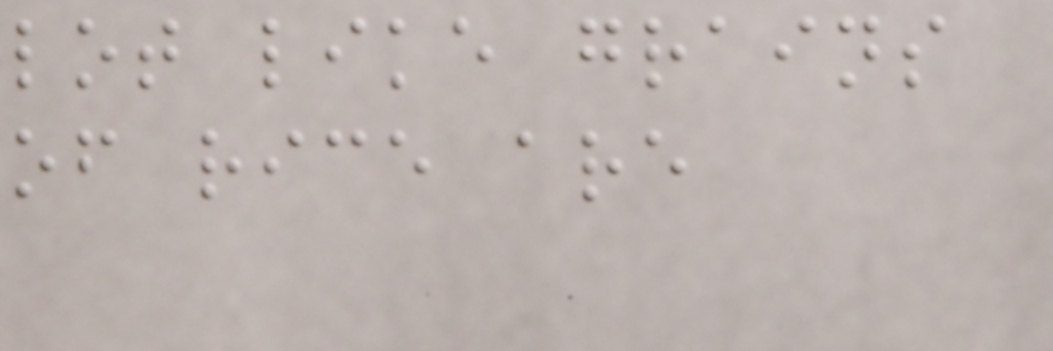lot like grains
of rice are
